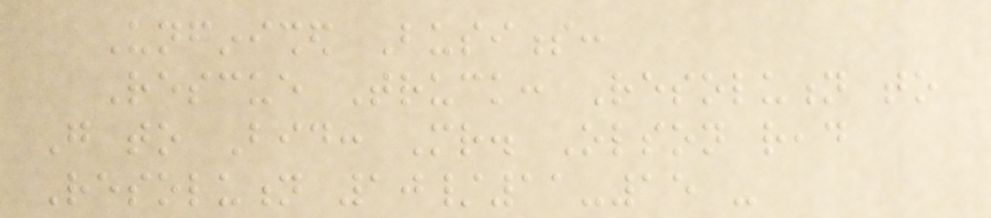Unfinished Business:
Rescue Truck: Resolution to
Go to Bid: Mr. Olson read
Resolution 10/11-15 -
